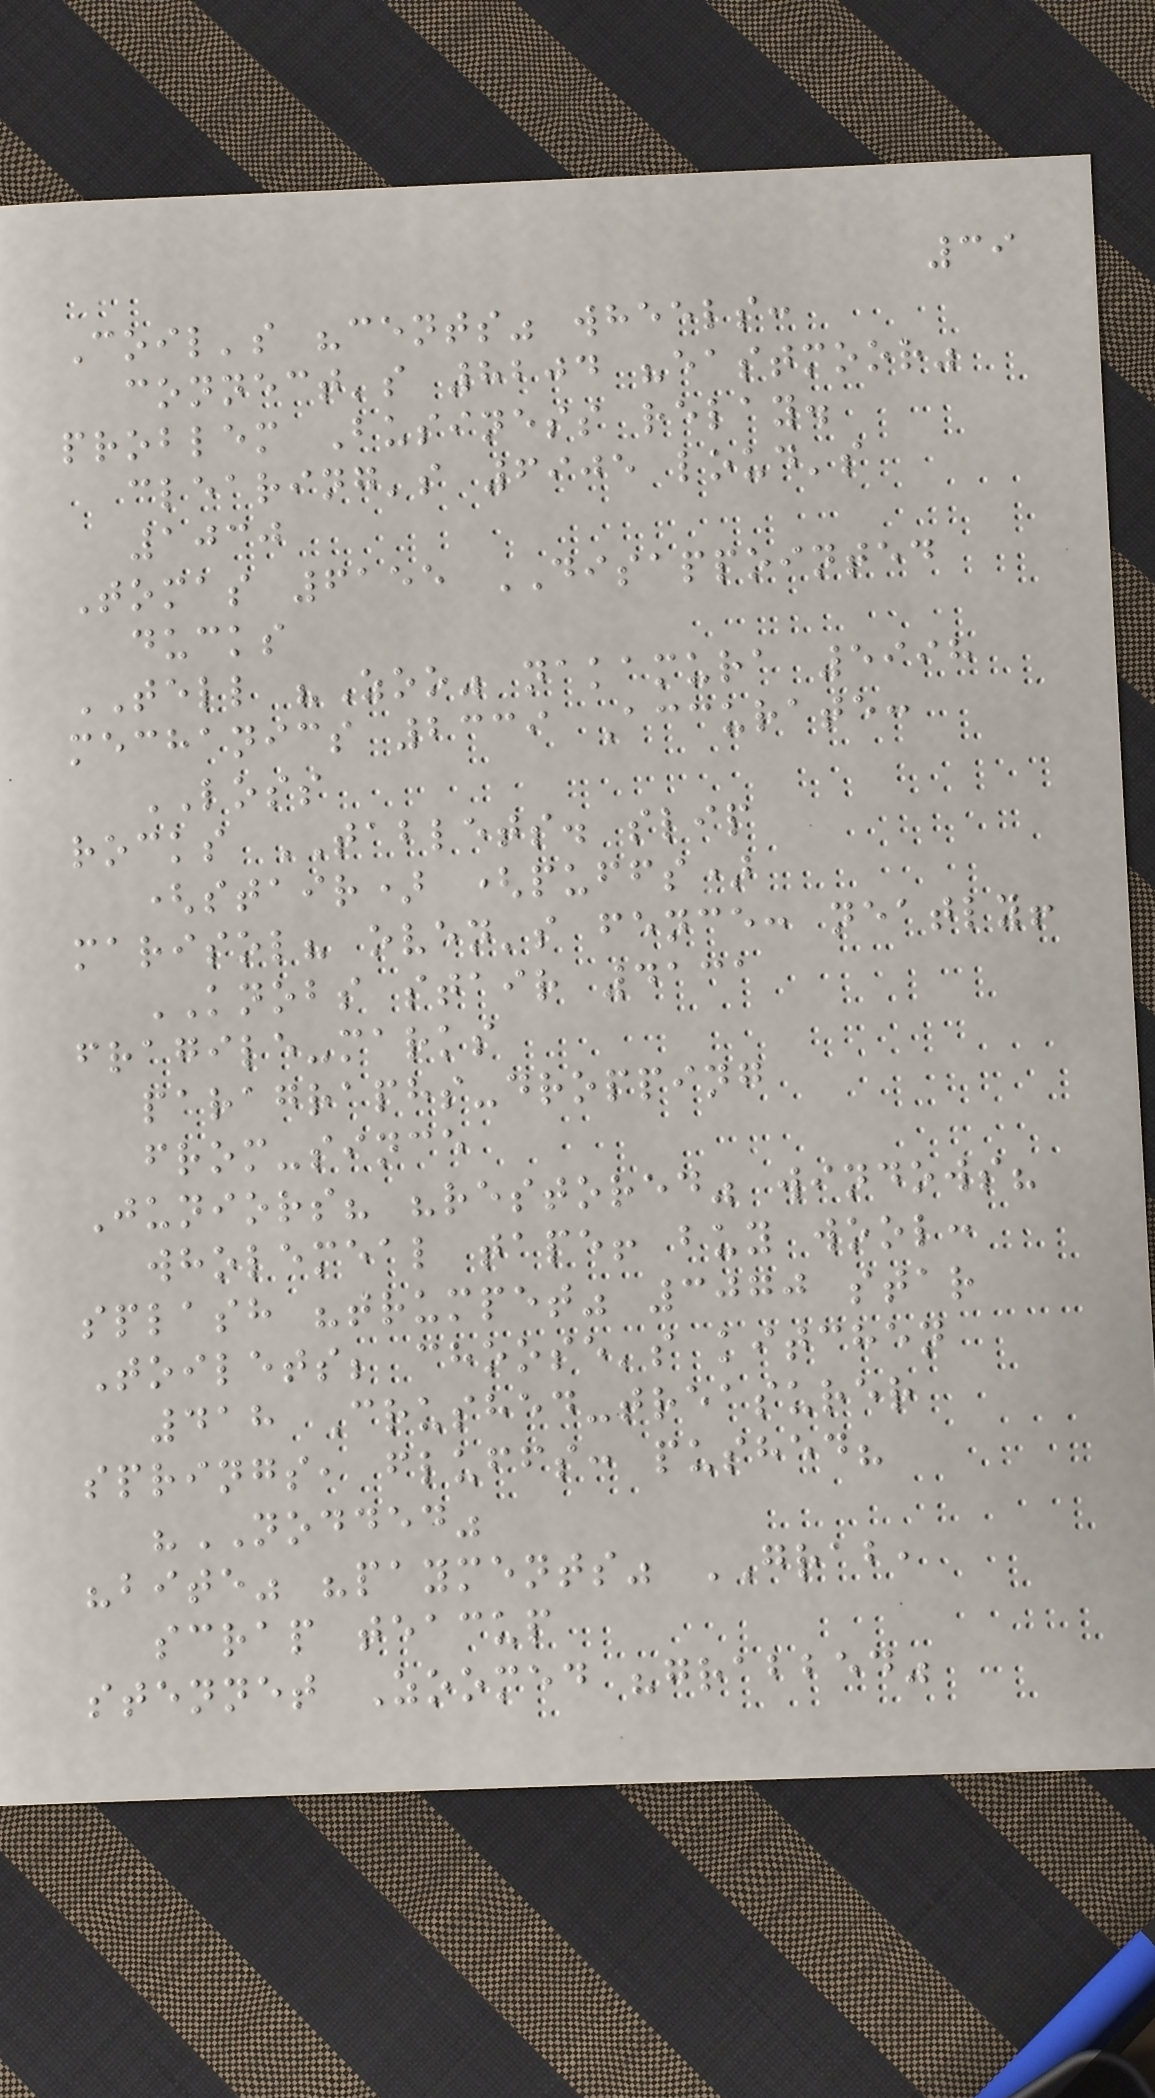39
Coil's "cents" wheels:
connect's 8204 "eastmoor"
problem Business relay.
clearing's 6905 loud's
1030
Tomas 6155 DISAPPOINTED
ducks
TELL "Zoo" nakamura 5998
mechanics 2339 Accurate:
LOSS
rocks TABLETS. slip
(stair) (puffs)
marisol? oven's fence: neatly!
KNOBS stair 4131
fragile-marks
paragraphs-dropping
from-since
Juniors? "restored" windows?
wholemeal tape! buy wool:
splash "trumpet" 3070 star
Toilets; choose's kitchen
418 Crushed-treasurer
springs, fluffs: pushed?
"NODDED"
"bite" "payments" GRAB,
scrap teacup
stennet Zoomed "grabbed"
